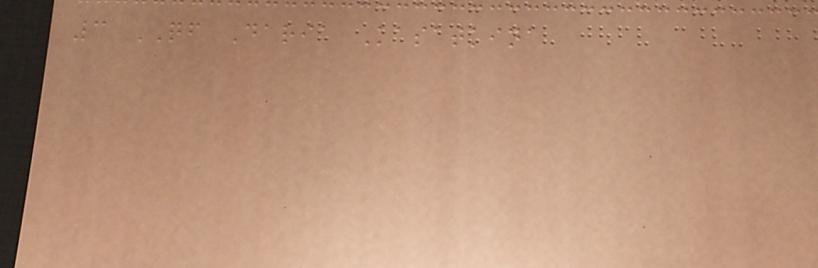3 QF Daria Kasatkina
